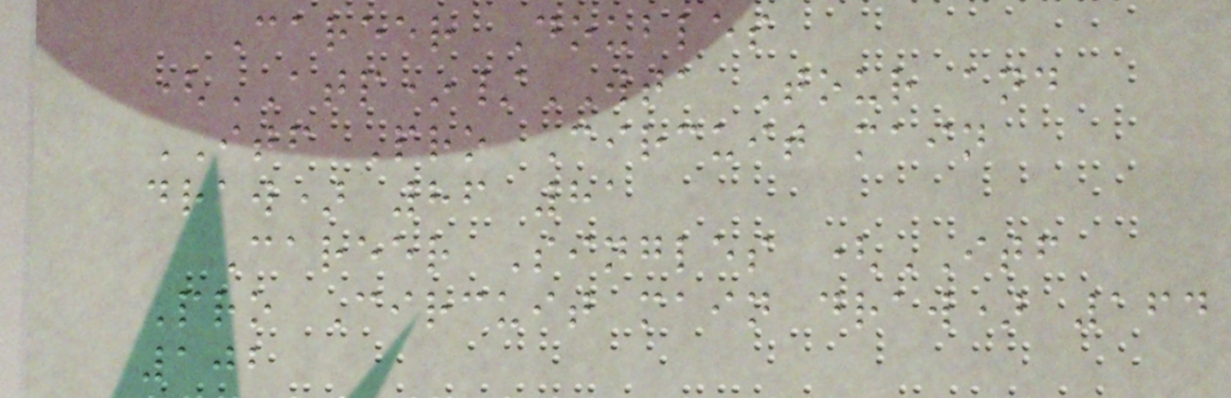Career Doubles
(ATP*/WTA Tour and
ITF Pro Circuit main
draw) 86 81
Career Singles (ITF
Pro Circuit main draw) 164
102
